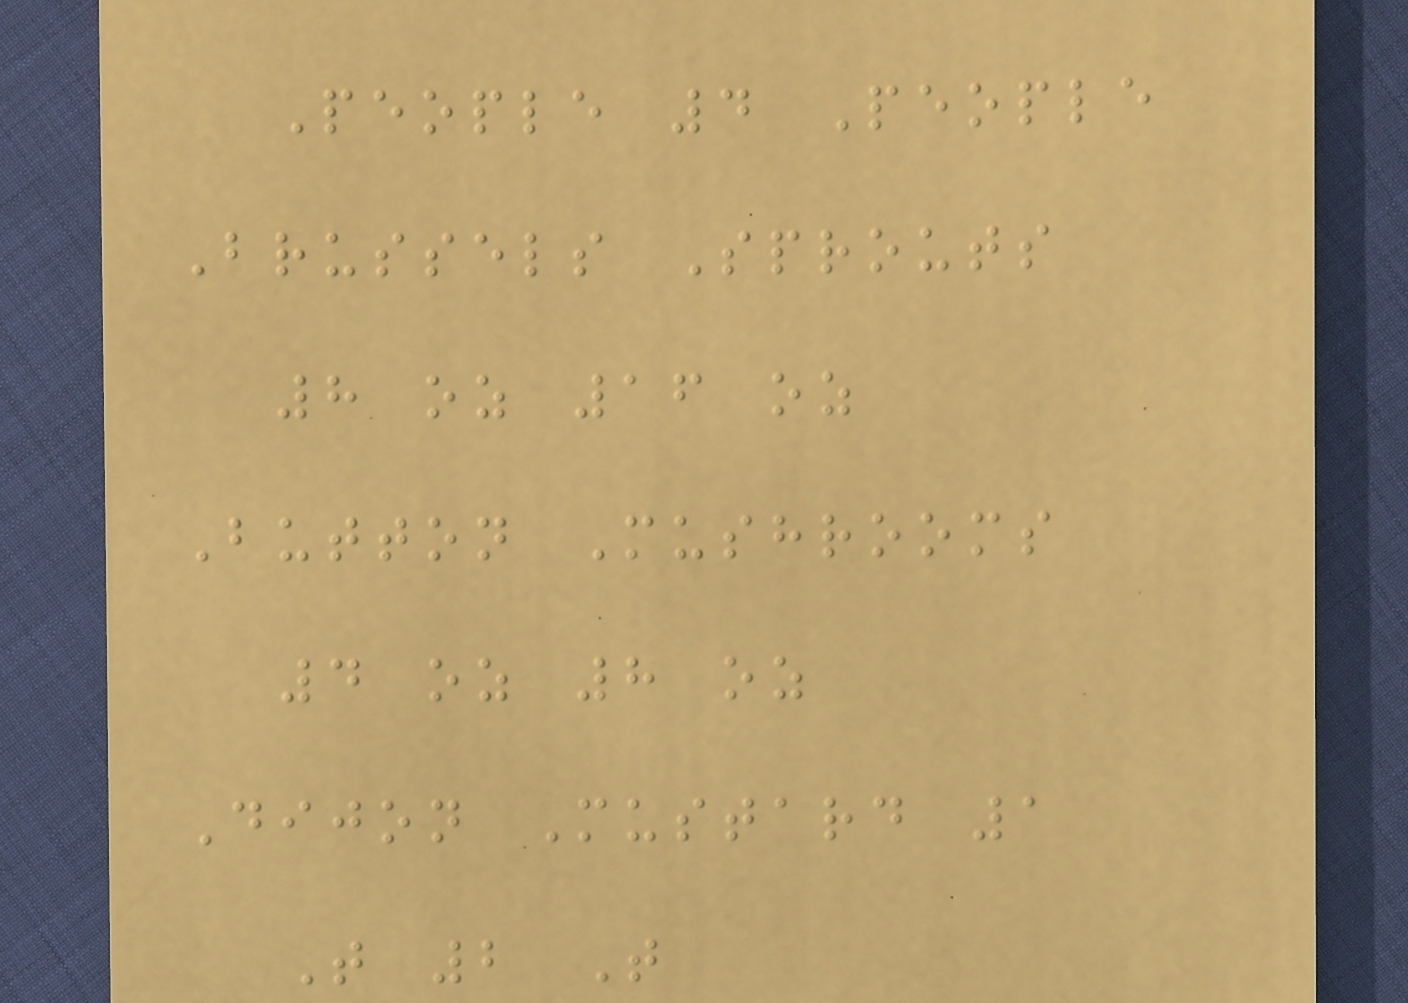People 4 People
Brussels Sprouts
8 oz 16 oz
Button Mushrooms
4 oz 8 oz
Dijon Mustard 1
T 2 T
